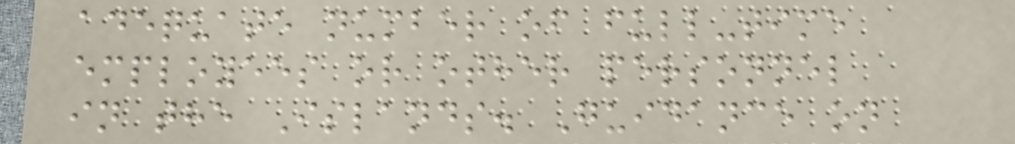adequate number of full-time
employees or other personnel
in the Islands. Guidance on
